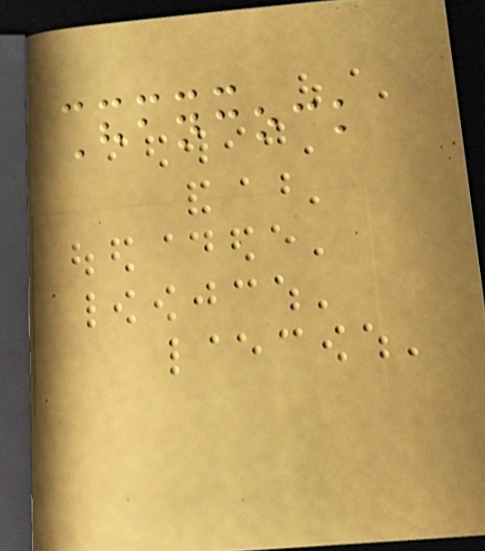Hancock
